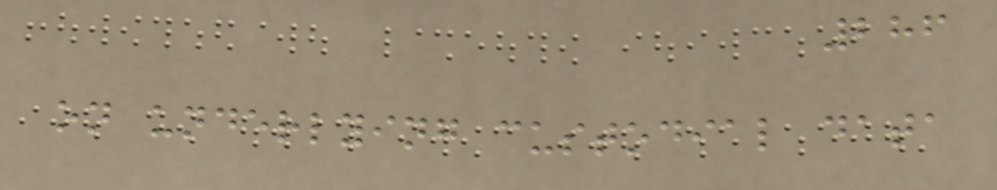286
on underlying custodial data
